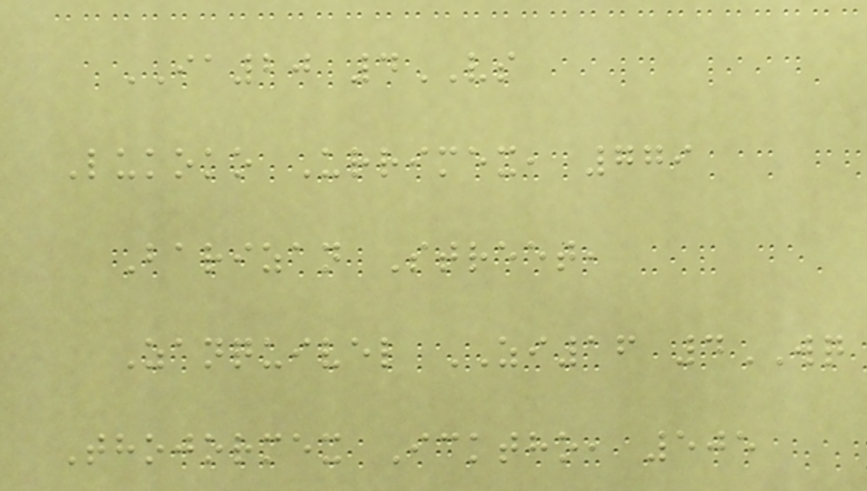IA20 4VS
Lukoko Urrimex, 779
Barizan Street,
Zanquivel ZI16 4WQ
Thojormex Icktho, 505
